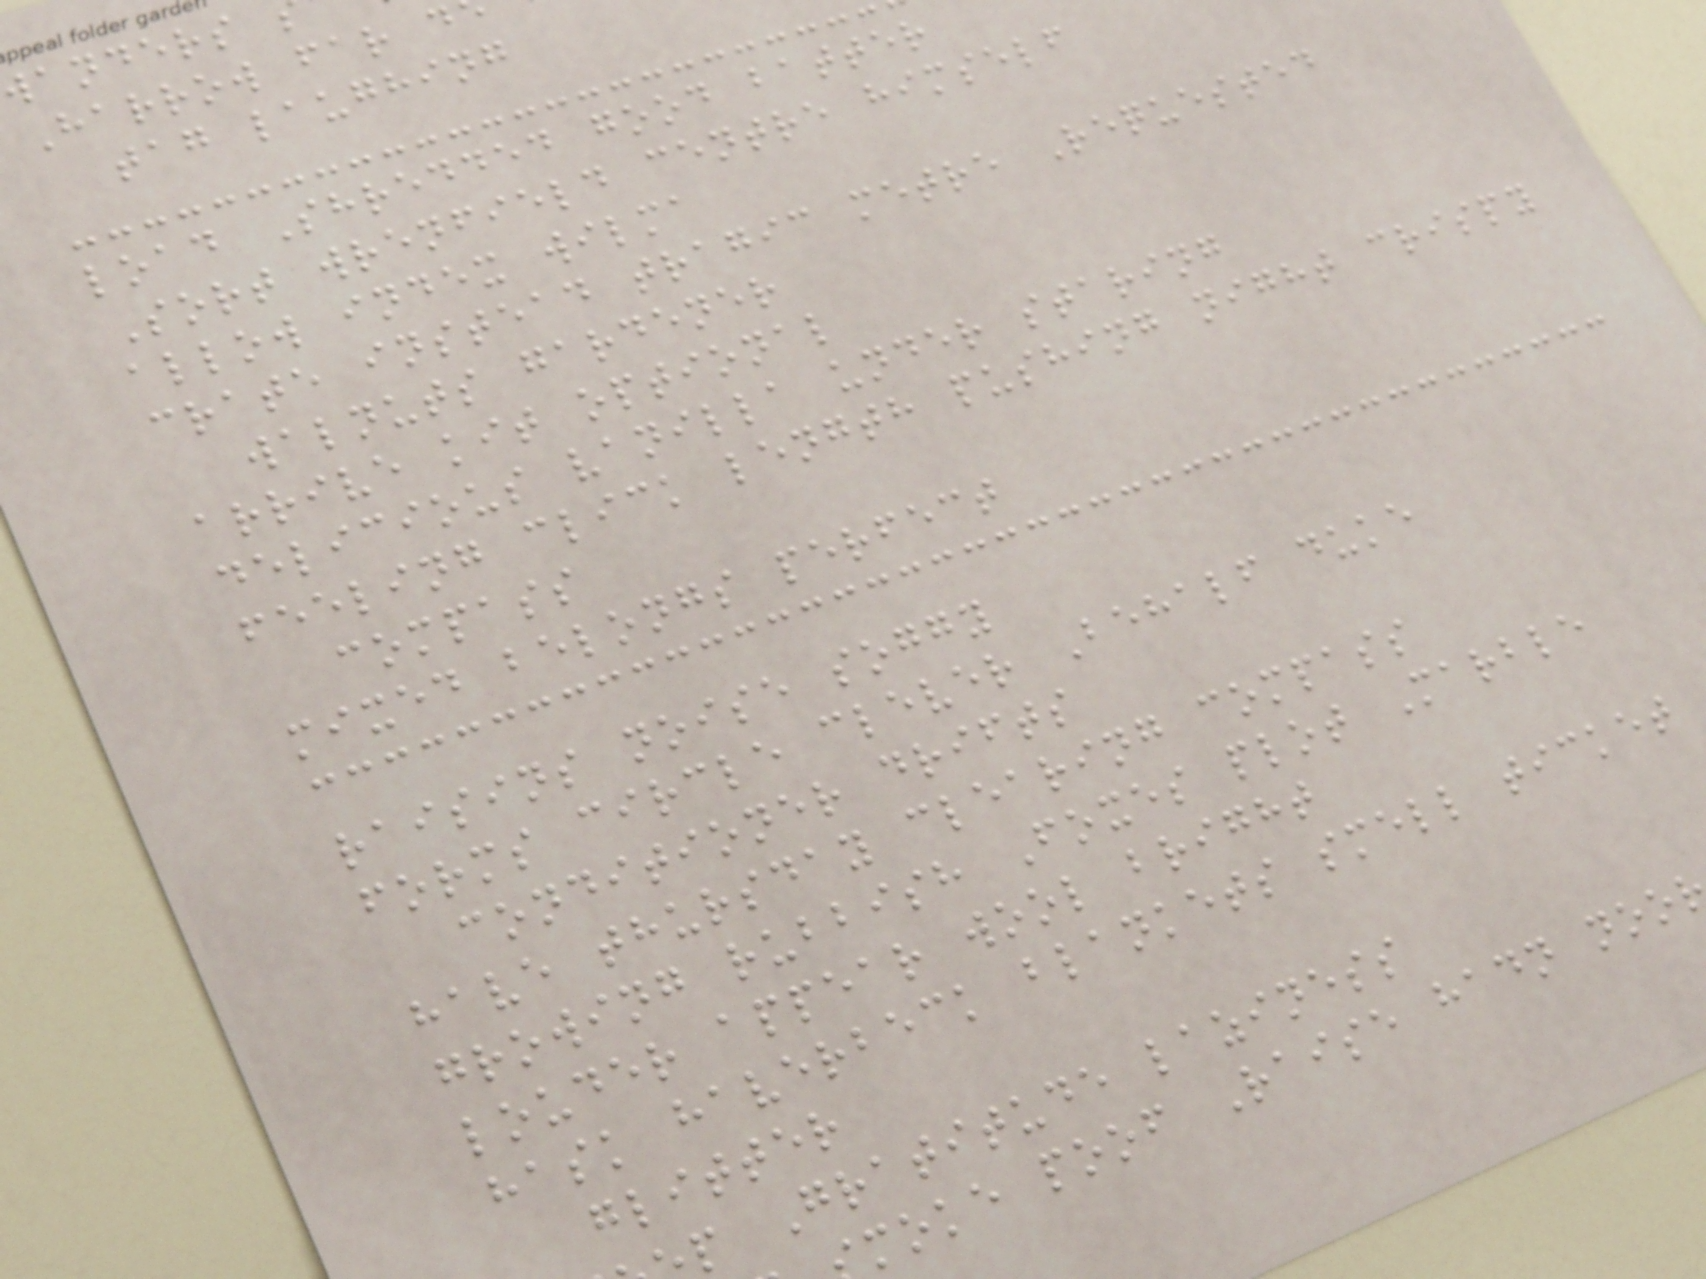Harrow far d
tag laughing
load Shredded good batter
Sort wrenfield centre himself
allow index wilma
crate instead tragic metre Requested
walnuts gardener
arrive kit optional
delicious vanilla under staring
feeling click length pushing night crispy
compass
mixed belongs perfect
raisins noise soggy
forms circle clever Behalf duke
conditioner drifts
have thursday clearing compass
growing rubbish Foxes plot Marble
louder appear wool bright
hask haverbeck blankets smell ticket
glitter
p Gratitude laziness
moke poof Raise hadn noo
